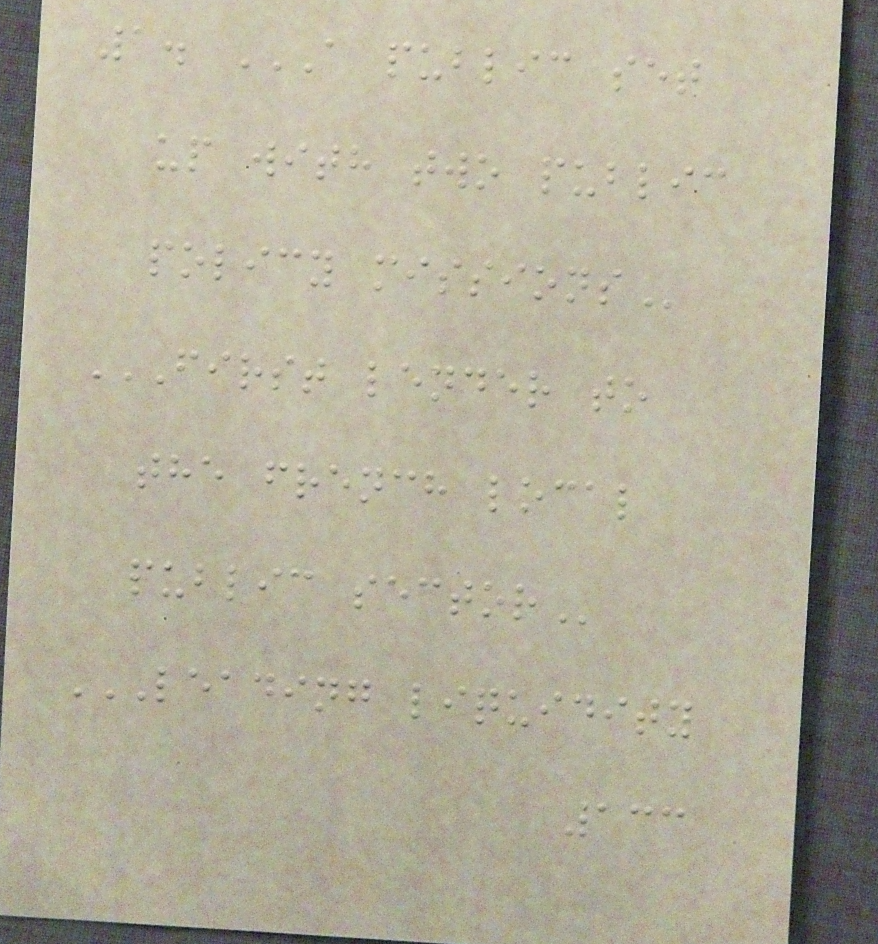1. A PUBLIC SET
UP WITH TWO PUBLIC
POLICY MISSIONS
FIRST LENDER TO
THE FRENCH LOCAL
PUBLIC SECTOR
LEADING LIQUIDITY
133
